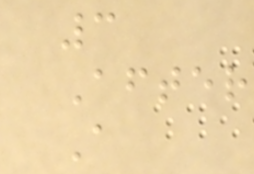3
After
A
